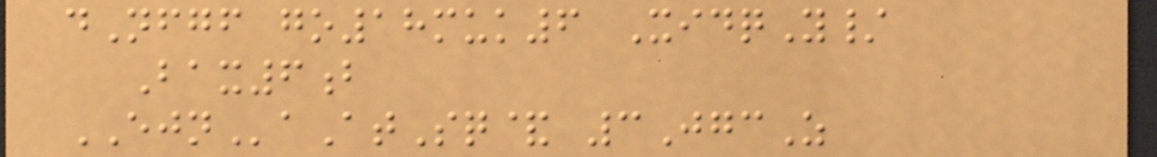dNfgf go18muk6 XidqY/
Bax6b
EJNaAtSq& 3JgcZ
